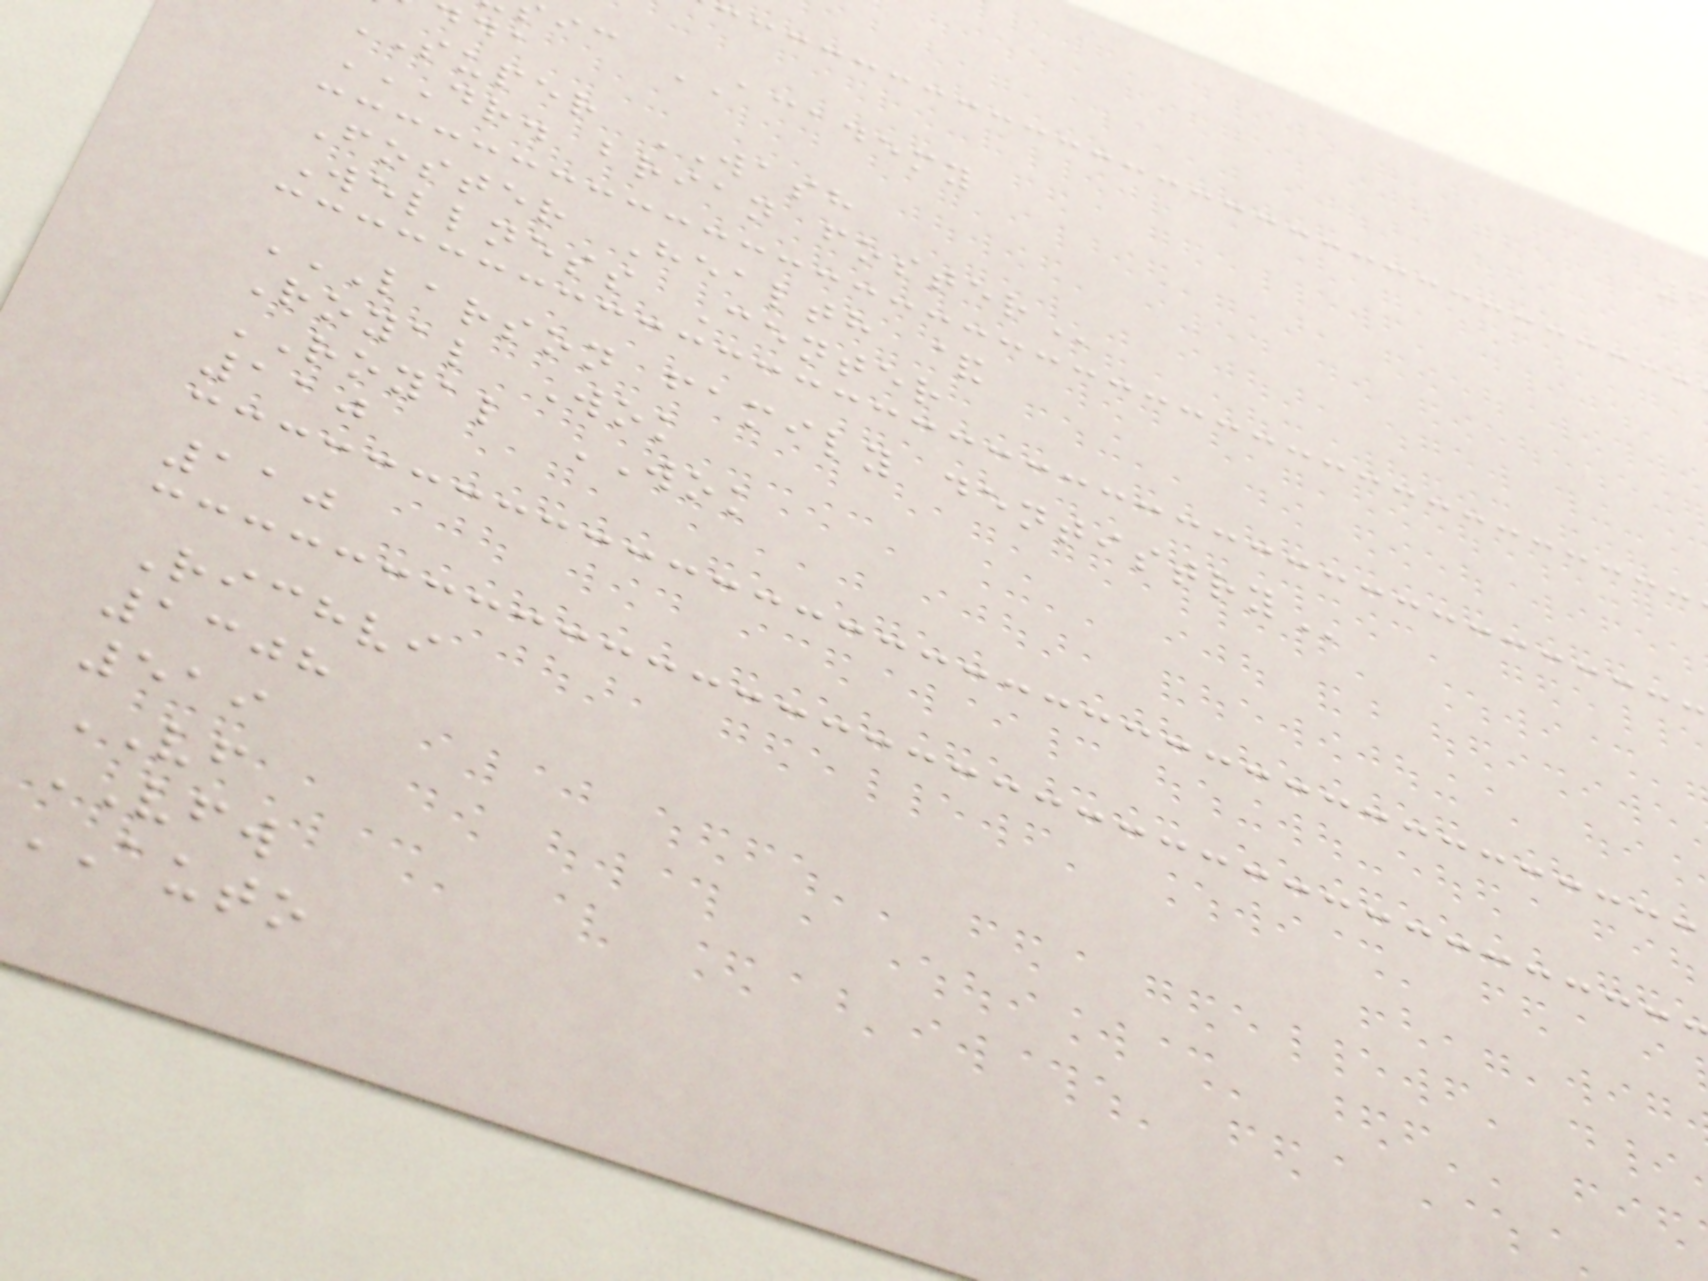ic ACADEMY
SUPER WASH
DR. BRIAN FOSTER
Foster Health &
Wellness Center
LARSON FAMILY DENTISTRY
Royal Wok
ROYAL WOK
110
110
Richvi
1308
519
VF
VFW
AUTO
